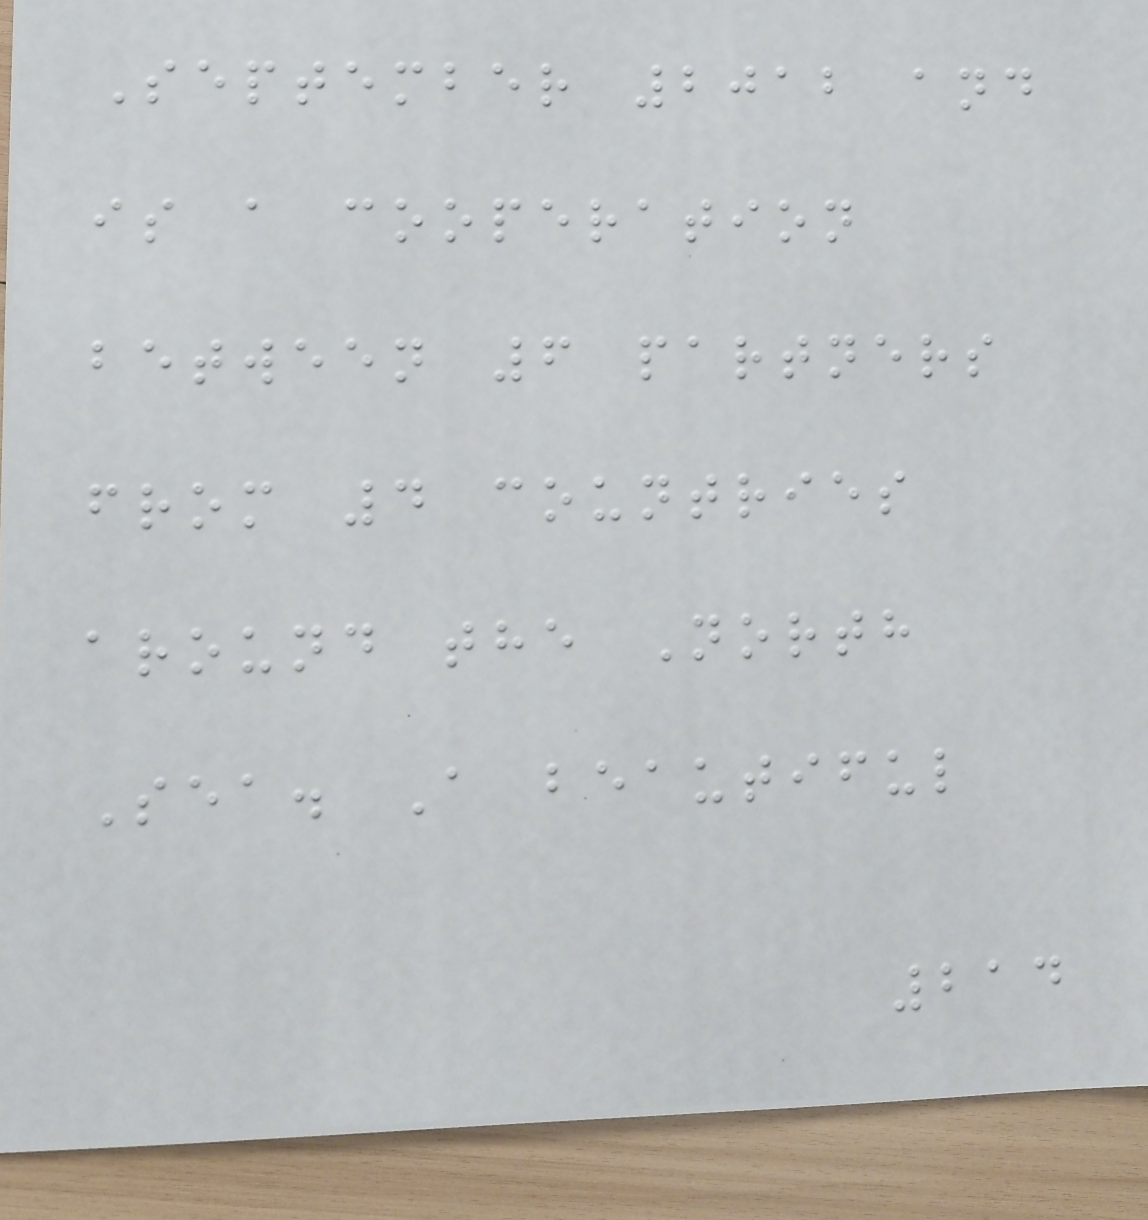September 2012 and
is a cooperation
between 6 partners
from 4 countries
around the North
Sea. A beautiful
214
